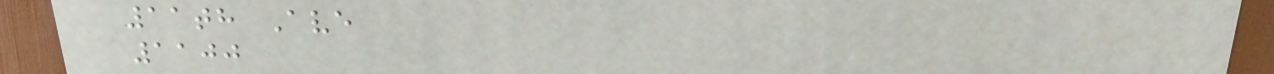11th Ave
1100
